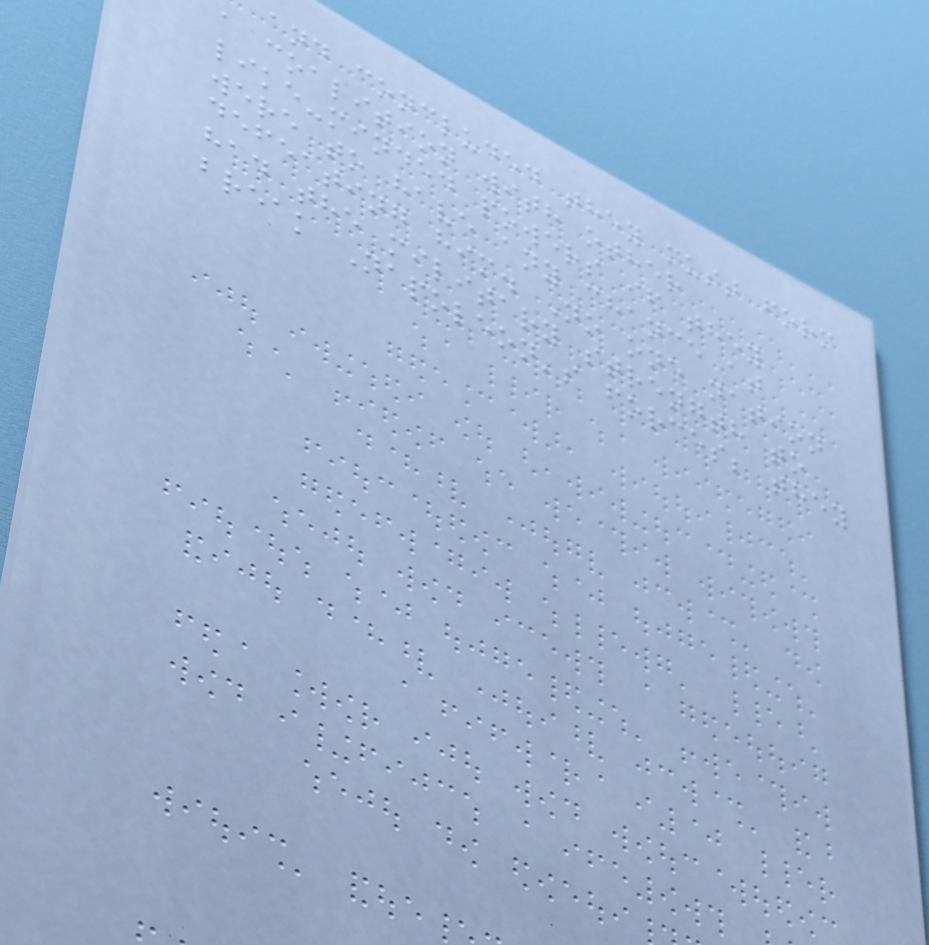and concluded they must form
a coalition with other
like-minded powers if they
were to have any chance at
defeating him. No one nation
had the military strength to
break Napoleon's forces; they
